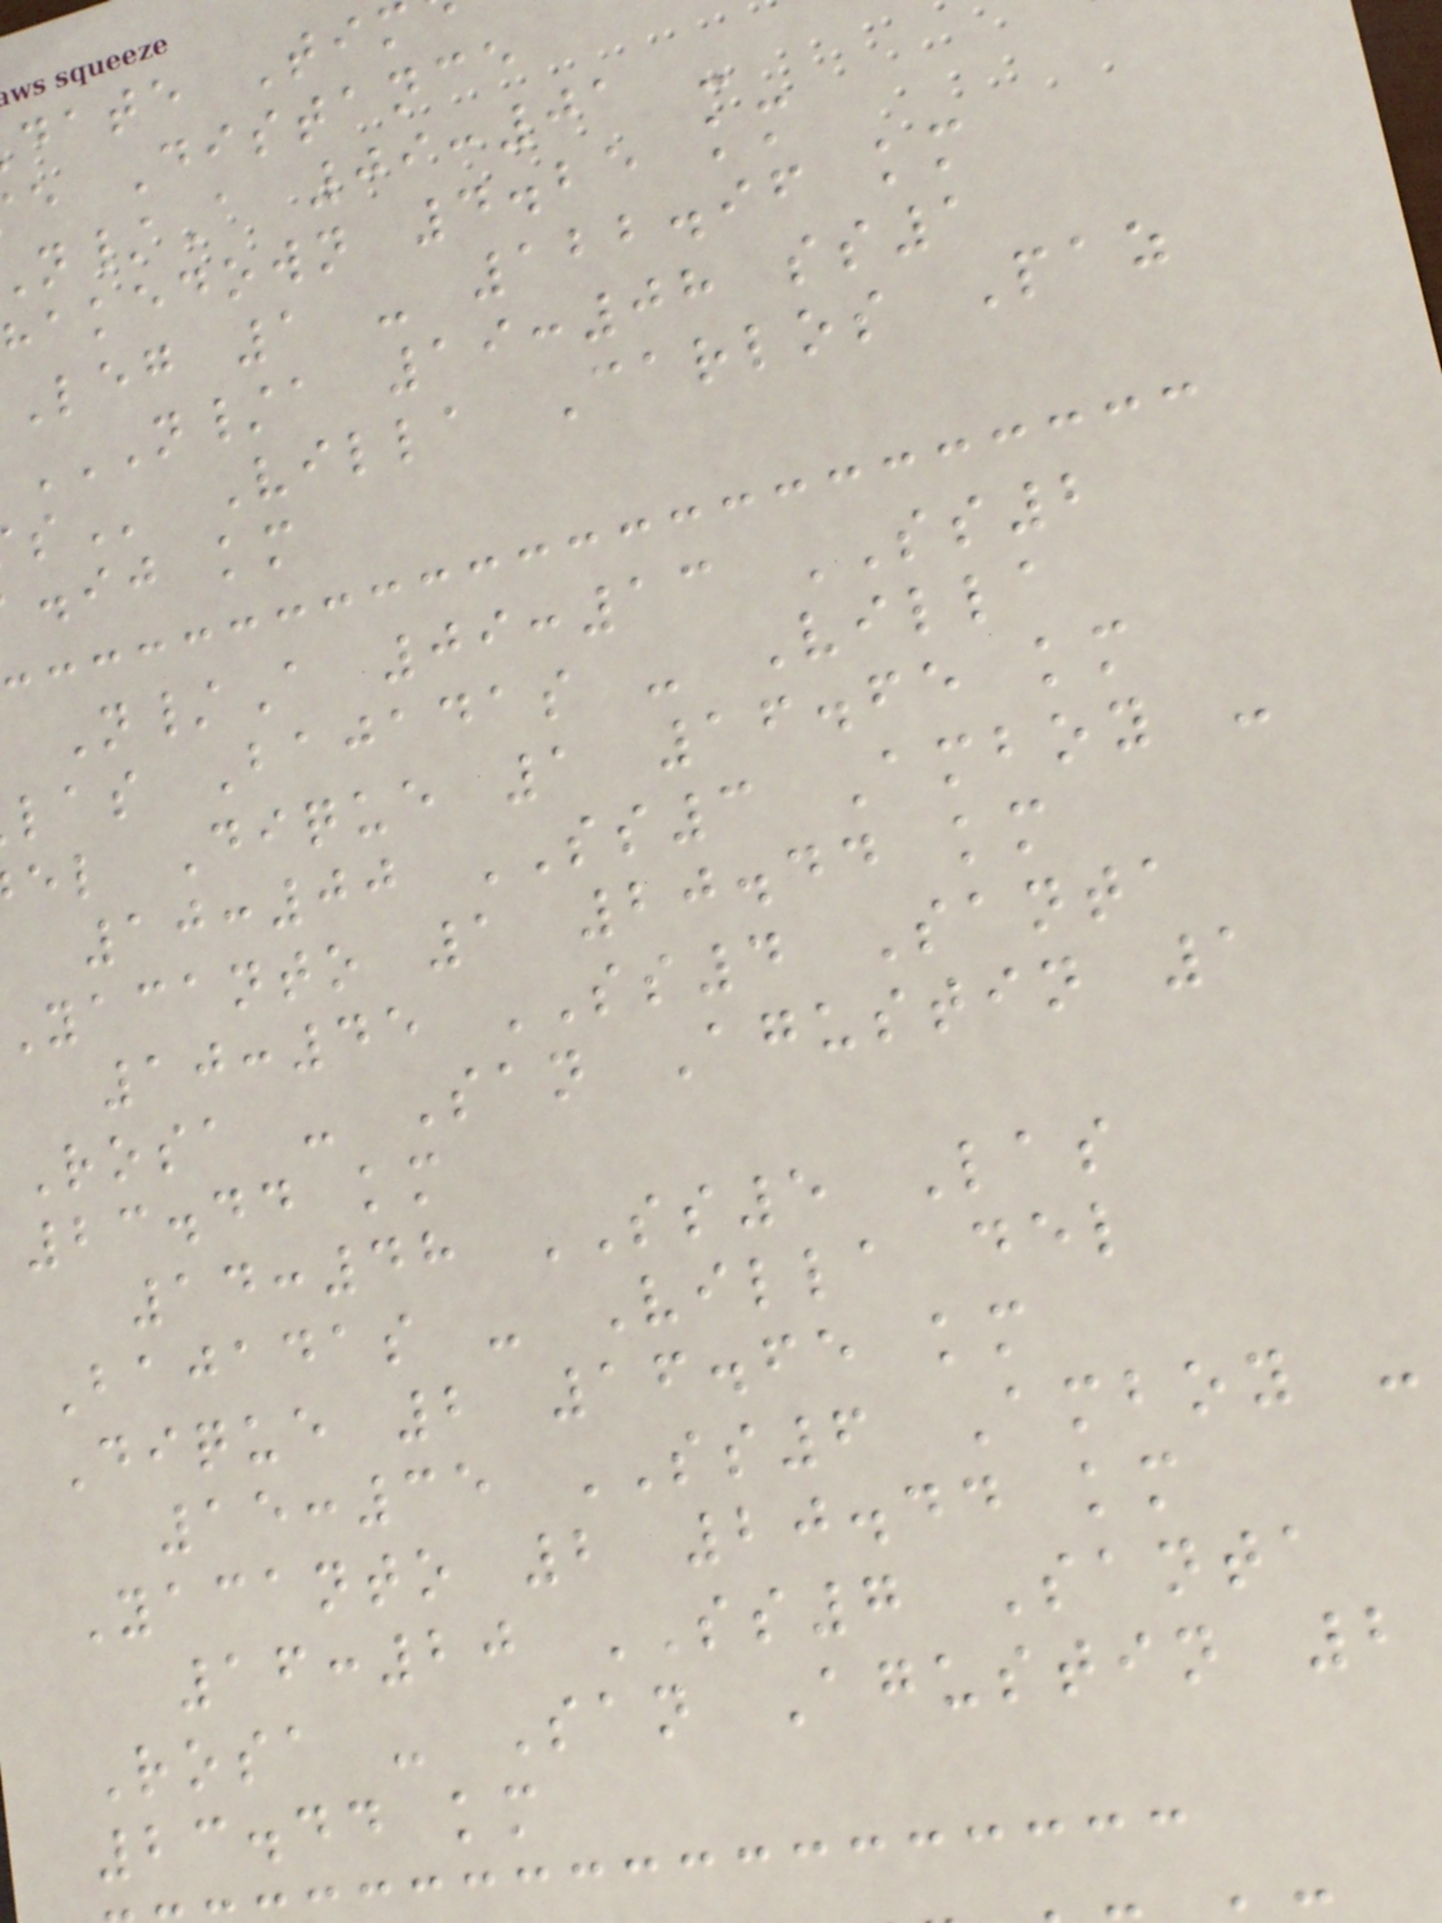date Tim
e Distance
/A 09:01 -
hakedown 4.25 km
Leg 1 - 122.96 km
N/A 19:08 SS1
Villa Carlos Paz
.ij km
N/A 09:13 SS2
las Bajadas - Villa
el Dique 1 16.65 km
10:00 SS3 Amboy -
yacanto 1 20.44 km
10:45 SS4 Santa
Rosa - San Agustin 1
23.44 km
14:48 SS5 Las
Bajadas - Villa del
Dique 2 16.65 km
15:35 SS6 Amboy -
Yacanto 2 20.44 km
16:20 SS7 Santa
Rosa - San Agustin 2
23.44 km
